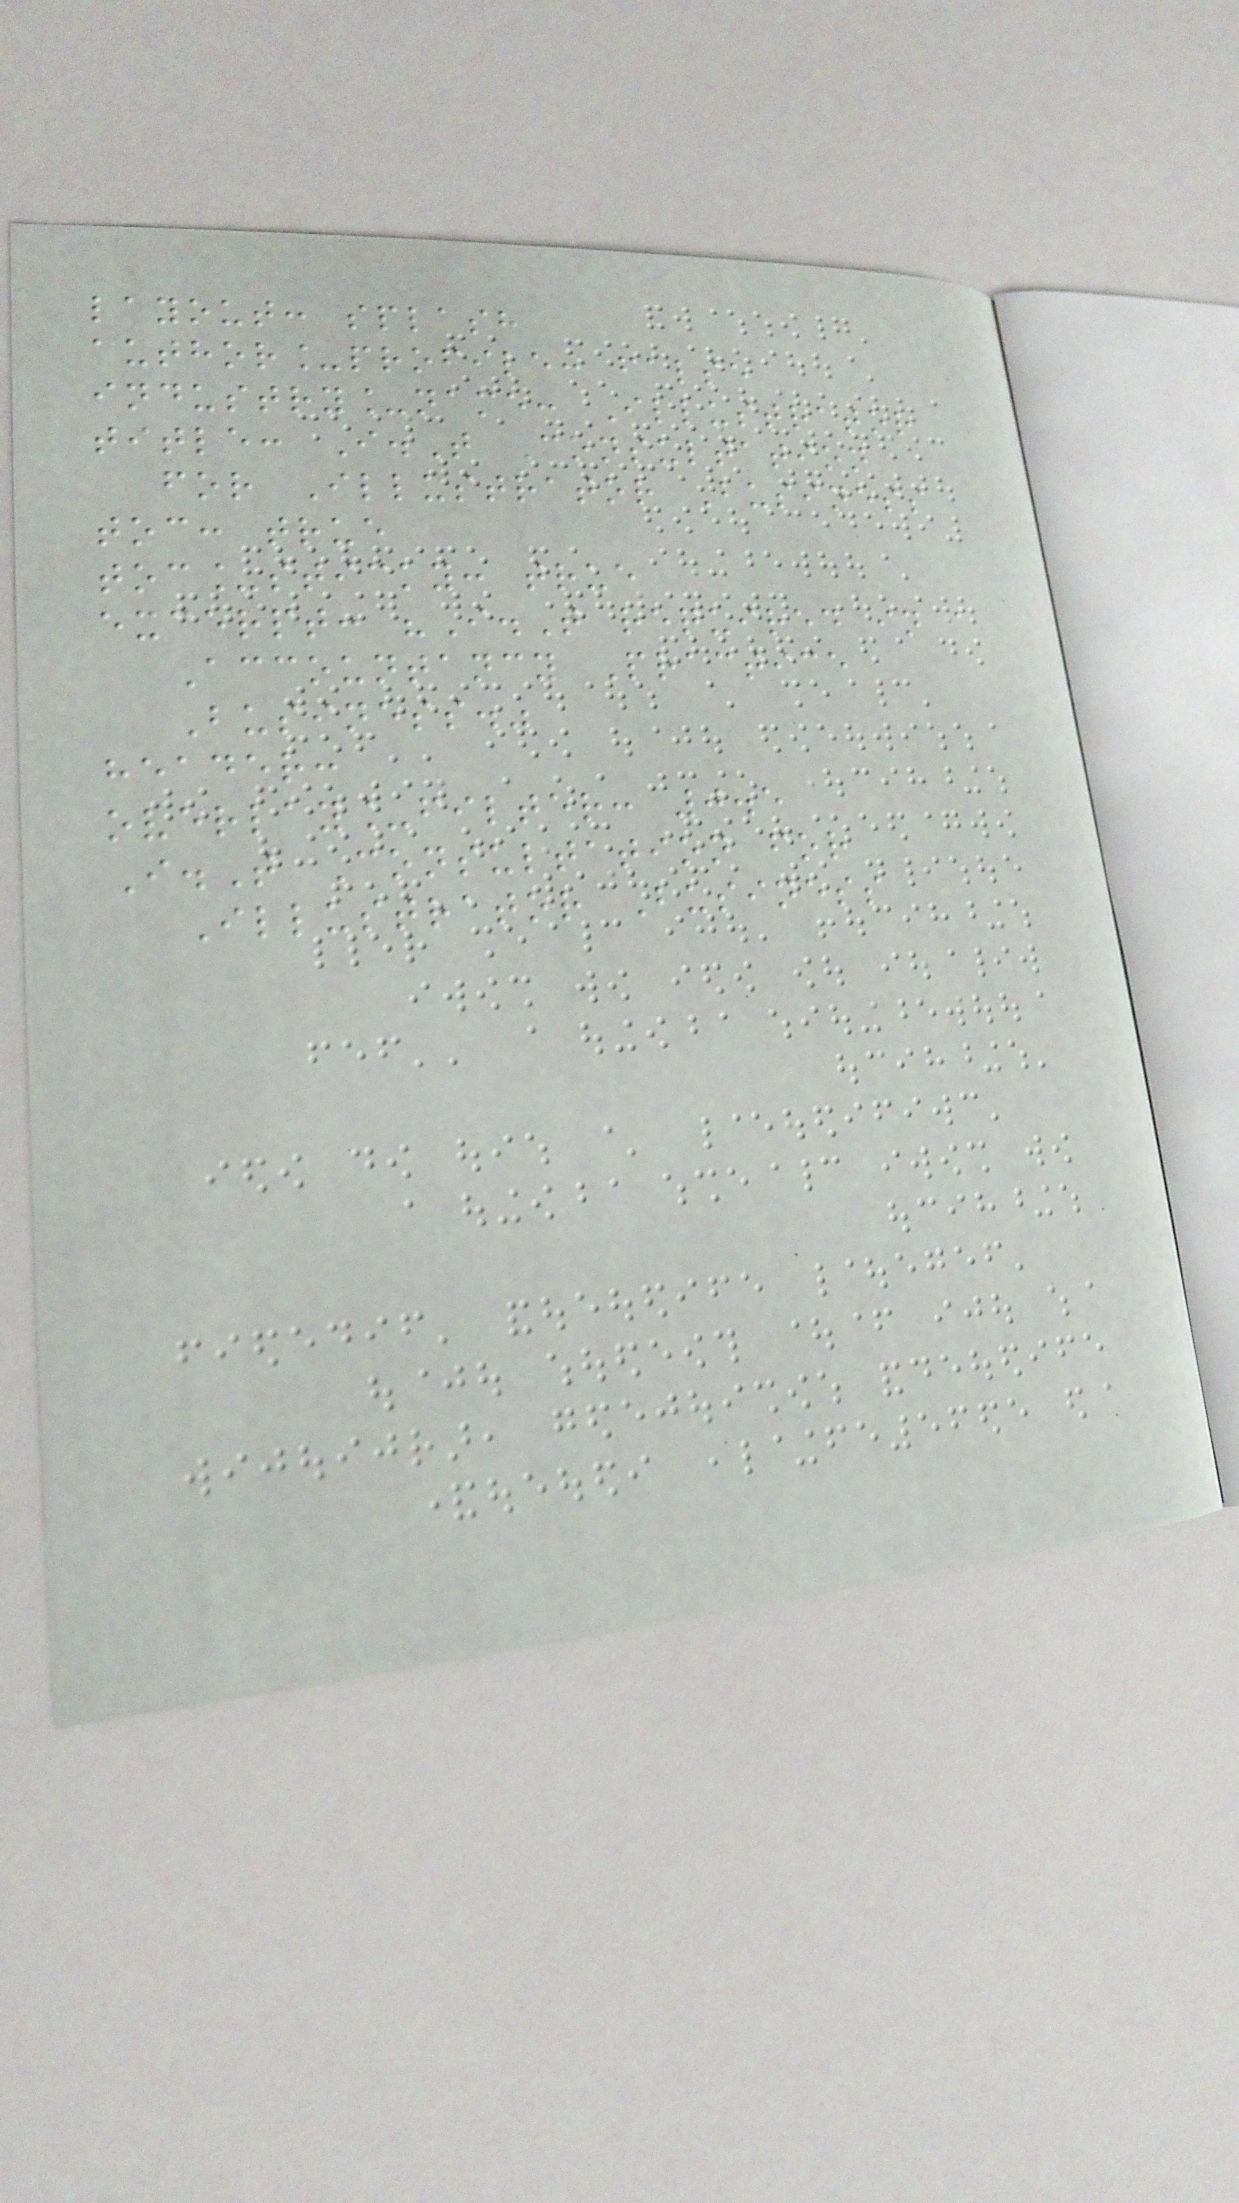layout: splash
author_profile: false
industry_name: Illustrator
title: I.T Consultation
for Illustrator Business
toc: true
toc_sticky: true
excerpt: "I.T required in a
Accountancy Practice
Business."
header:
overlay_filter: 0.5
I.T Consultation for
Illustrator Business
